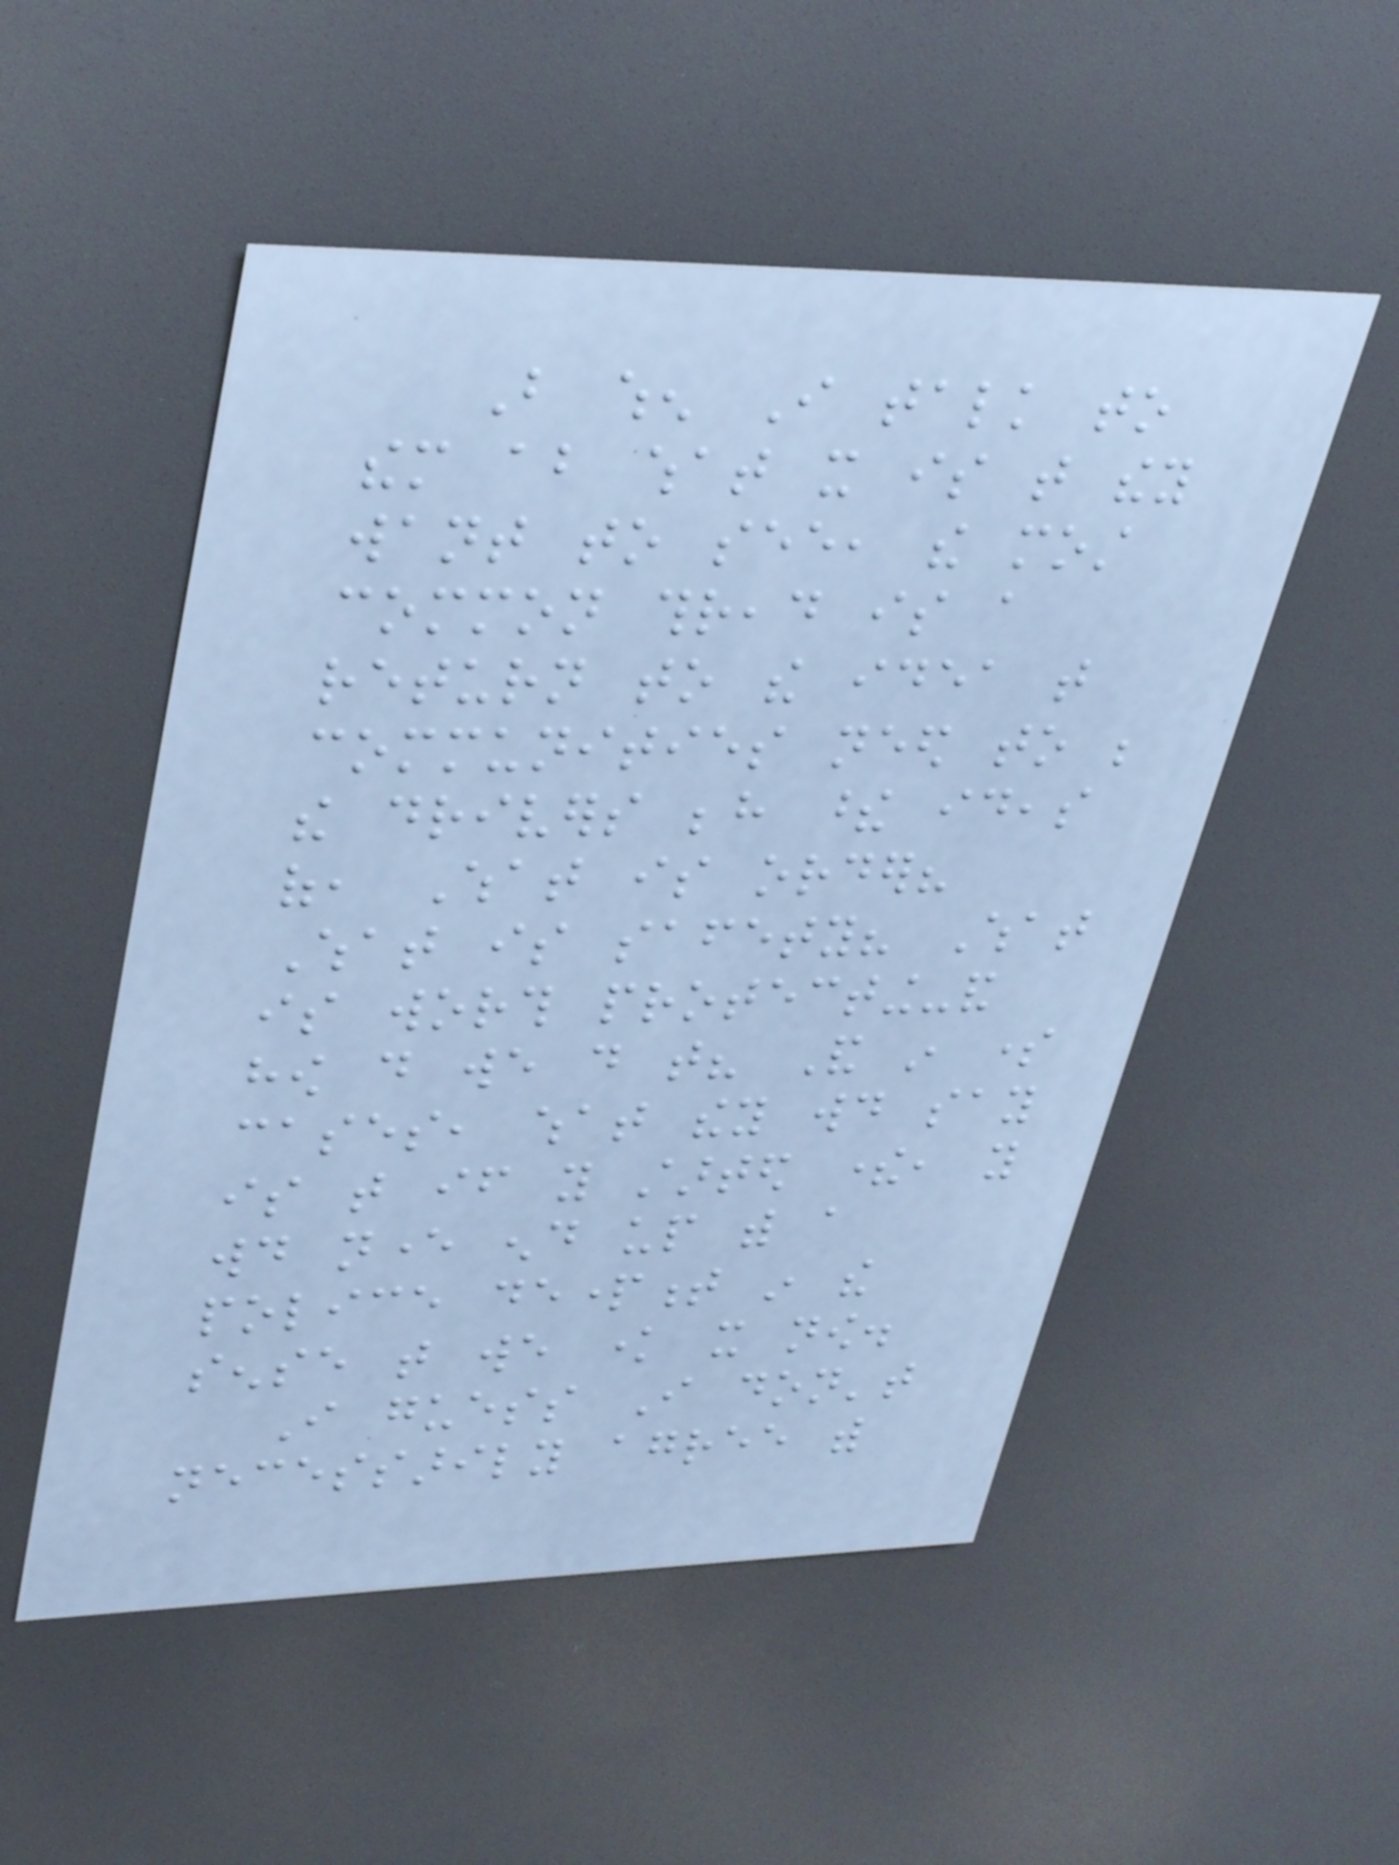But when I talk to
them about what it is that they
want to see, the most
common thread is a
return to the idea that
communities need to be
the drivers behind these ideas
of, What is order?
What is safety? What
is worth protecting-and
how do we do that? And in some
cases, what they would say
is that if you started there, you
would never end up with a
police department in the
sense that we know it now.
I guess I don't
necessarily agree with
